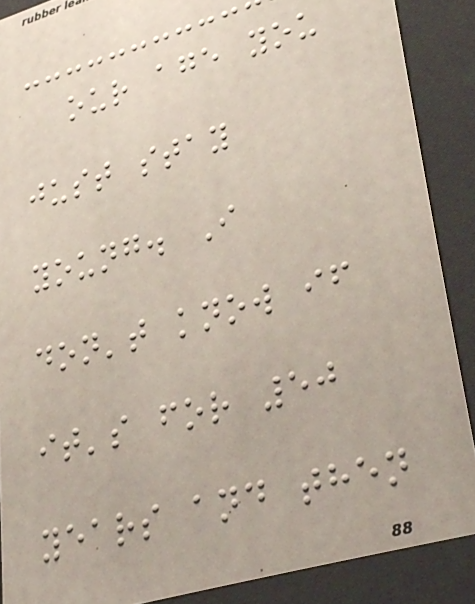our age you
just stay
young. I
don't know if
it's for 50
years and then
